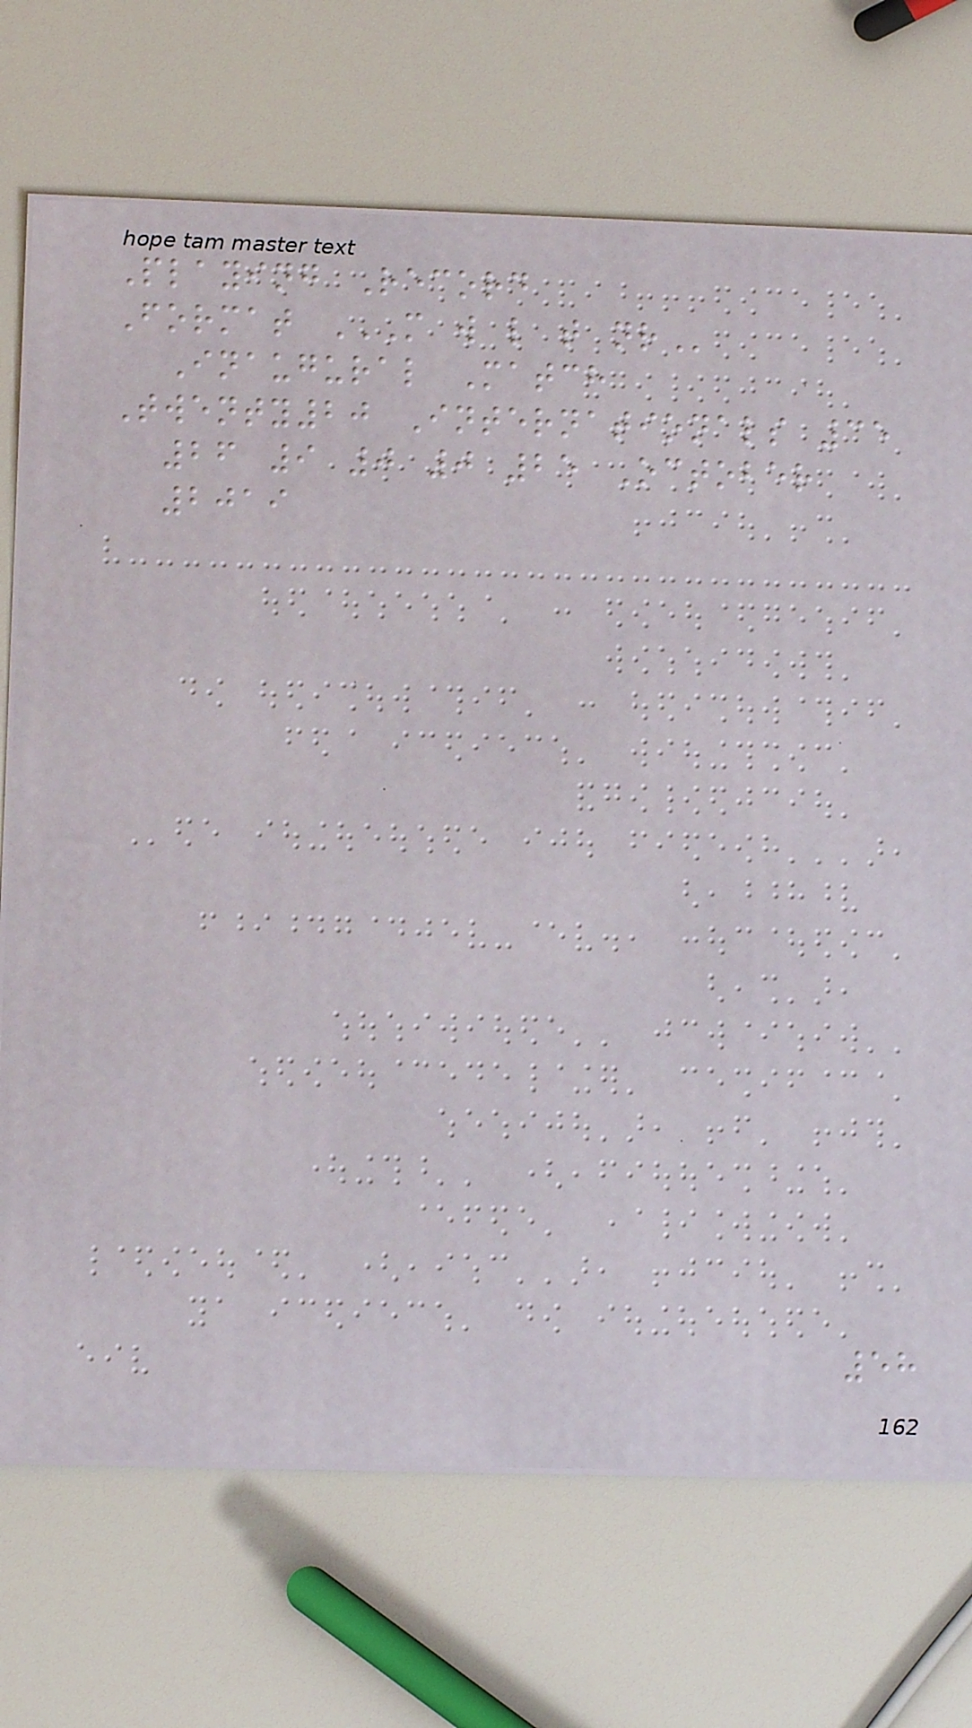Playing Record
Format M W L T NR
Inaugural Match
Twenty20 Internationals 35
26 9 0 0 25 October
2019
58
